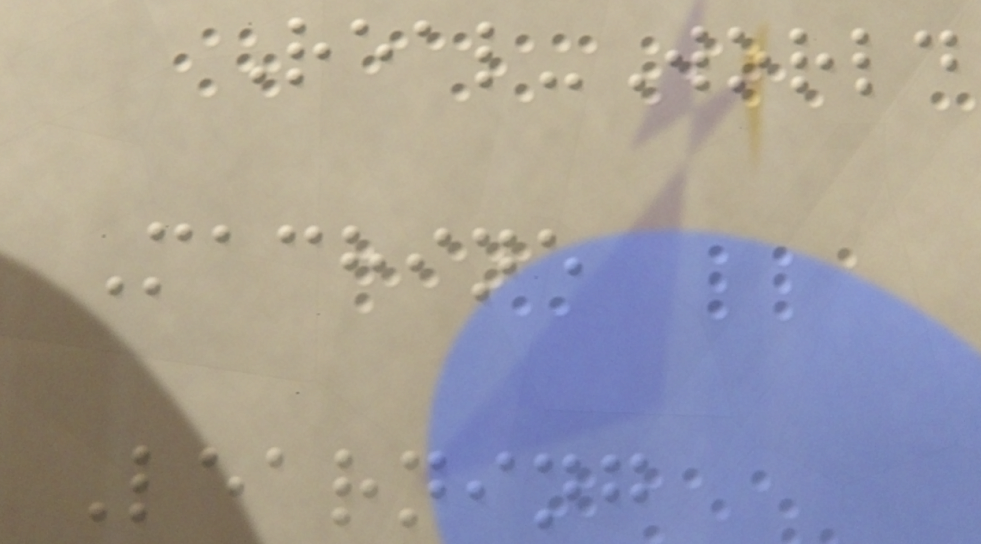Real-World
Machine
Learning
